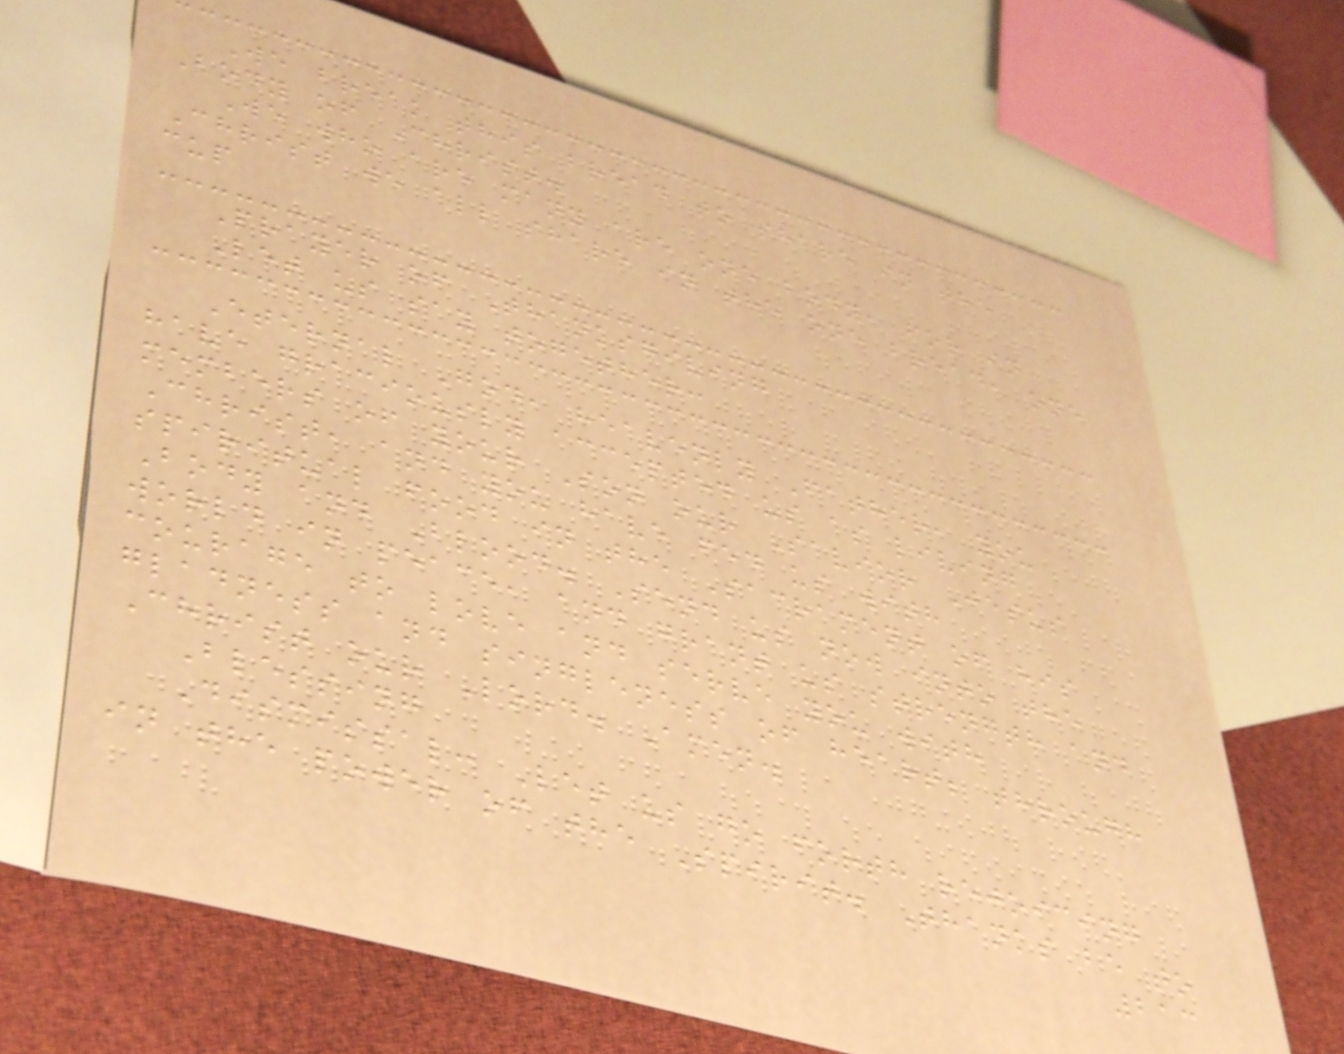We break this bread to share in the
Body of Christ.
We who are many are one body, for in
Christ we all share in the one bread, one
cup
Prayer of Thanksgiving
Let us say together:
Eternal God, heavenly Father, you
have graciously accepted us as living
members of your Son our Savior Jesus
Christ, and you have fed us with
spiritual food in the Sacrament of his
Body and Blood. Send us now into the
world in peace, and grant us strength and
courage to love and serve you with
gladness and singleness of heart; through
Christ our Lord. Amen.
Blessing
Dismissal: Let us go forth rejoicing
in the power of the Spirit. Thanks be to
213
